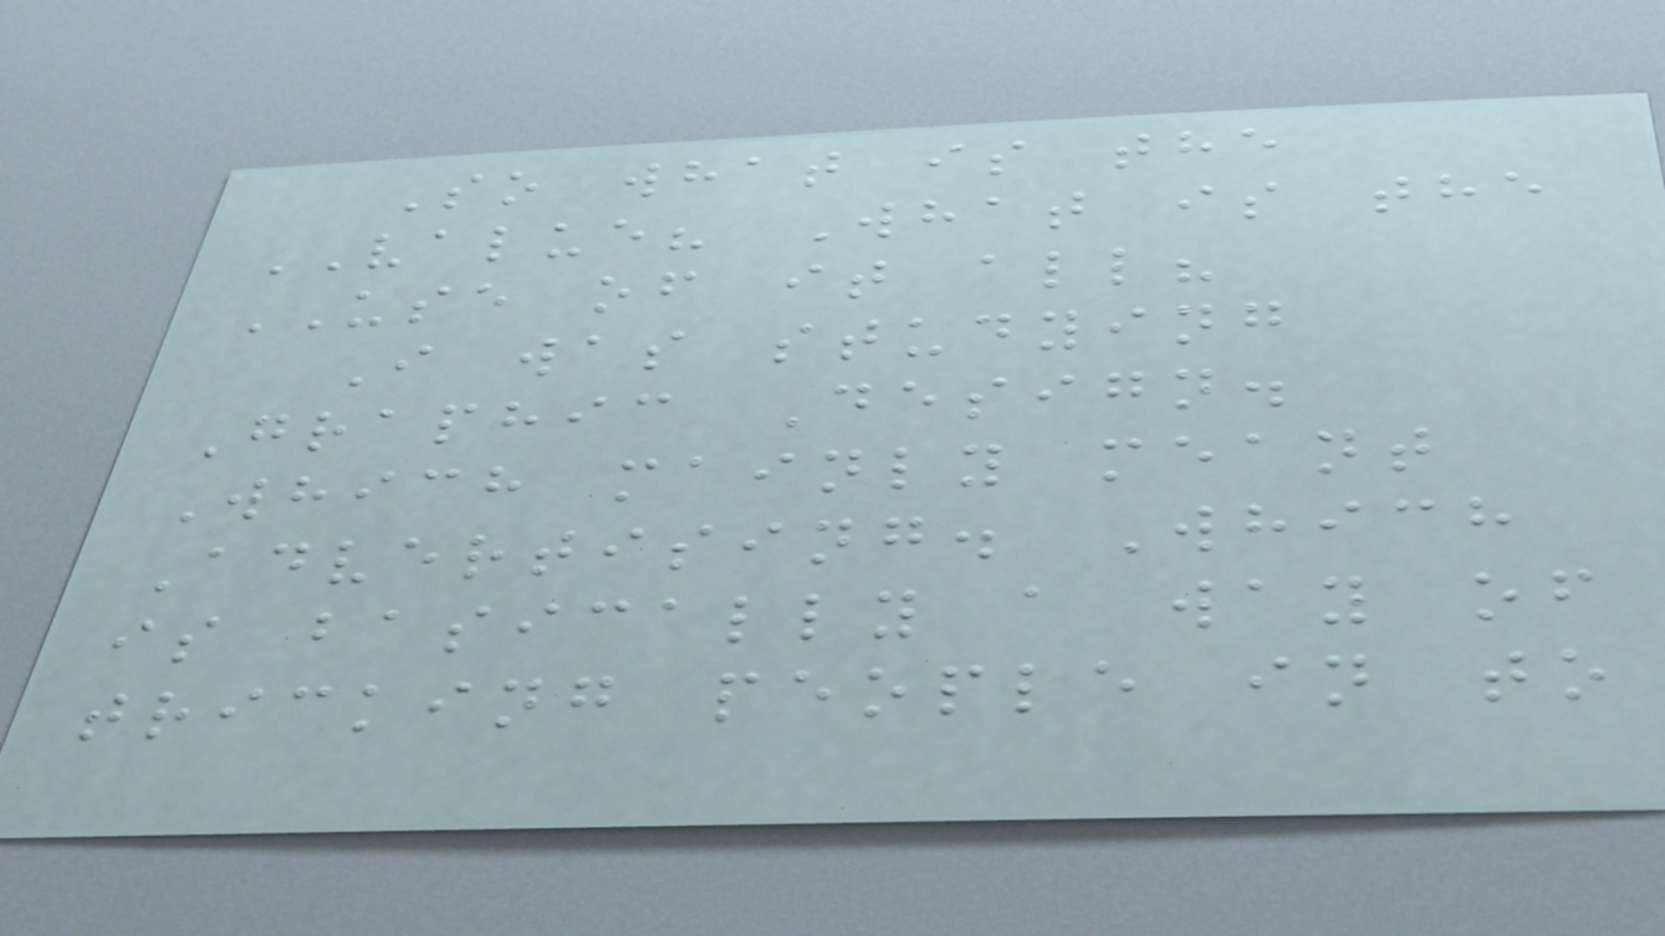So what is the
VALUE? What is the
USE of it all?
I was studying
Graphic Design.
Which mainly meant
Advertising. Which
is basically a way of
tricking people in to
